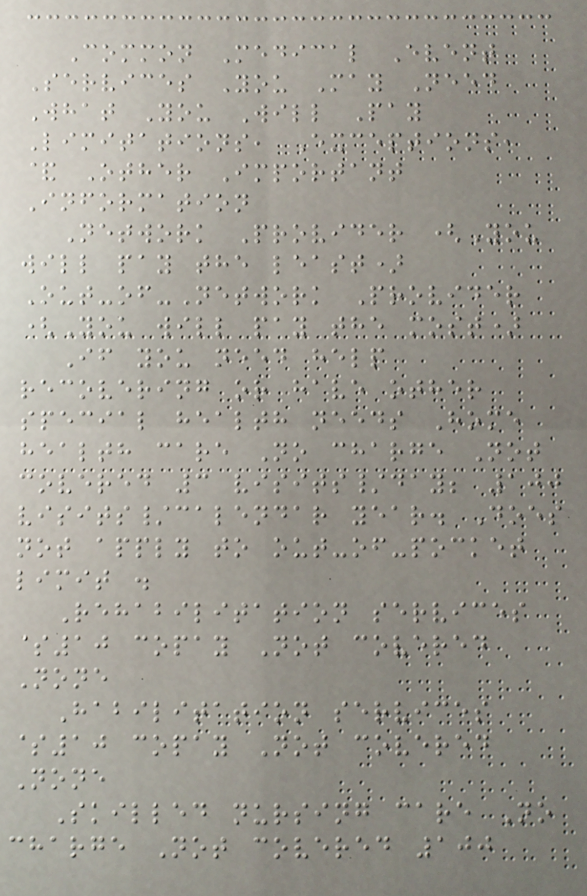Common Medical Event
Services You May Need
What You Will Pay
Limitations, Exceptions,
& Other Important
Information
Network Provider (You
will pay the least)
Out-of-Network Provider
(You will pay the most)
If you need help
recovering or have other
special health needs Home
health care No charge Not
covered 3 visits/day; 100
visits/calendar year. Does
not apply to out-of-pocket
limit .
Rehabilitation services
$10 copay Not covered
None
Habilitation services
$10 copay Not covered
None
Skilled nursing care No
charge Not covered 100
